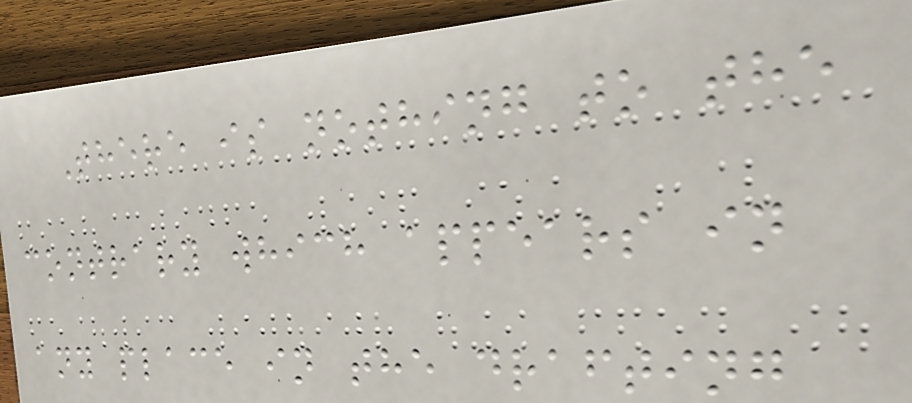There is nothing to the
contrary which appears in
any place in the drafting
